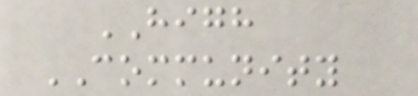HIGH
COMMUNITY
